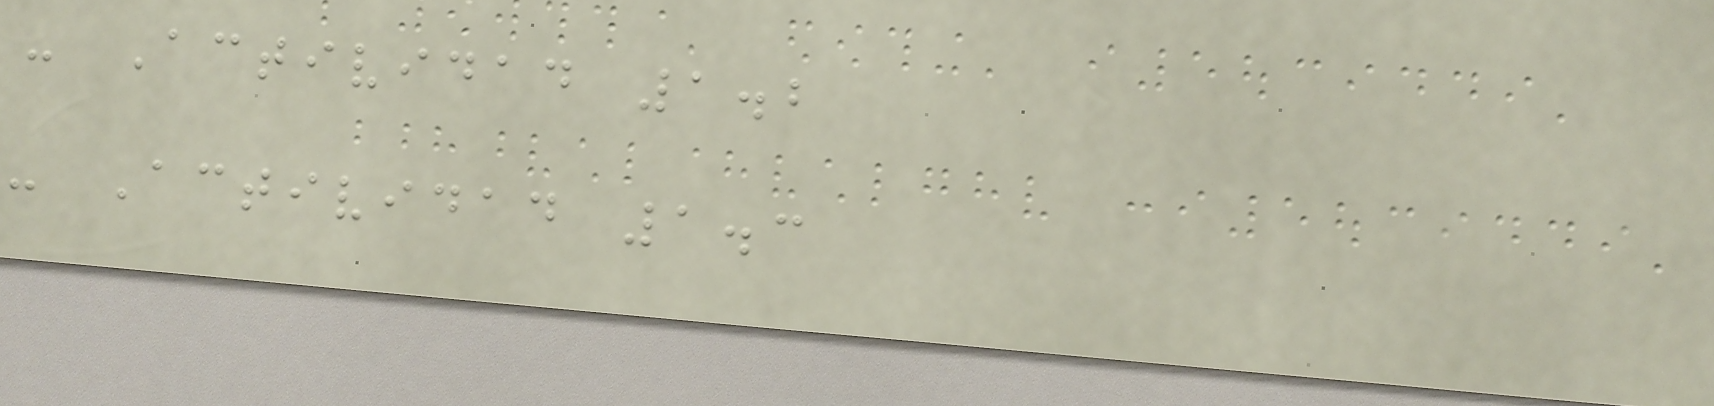- Actividad 1.2
- Actividad 1.3
